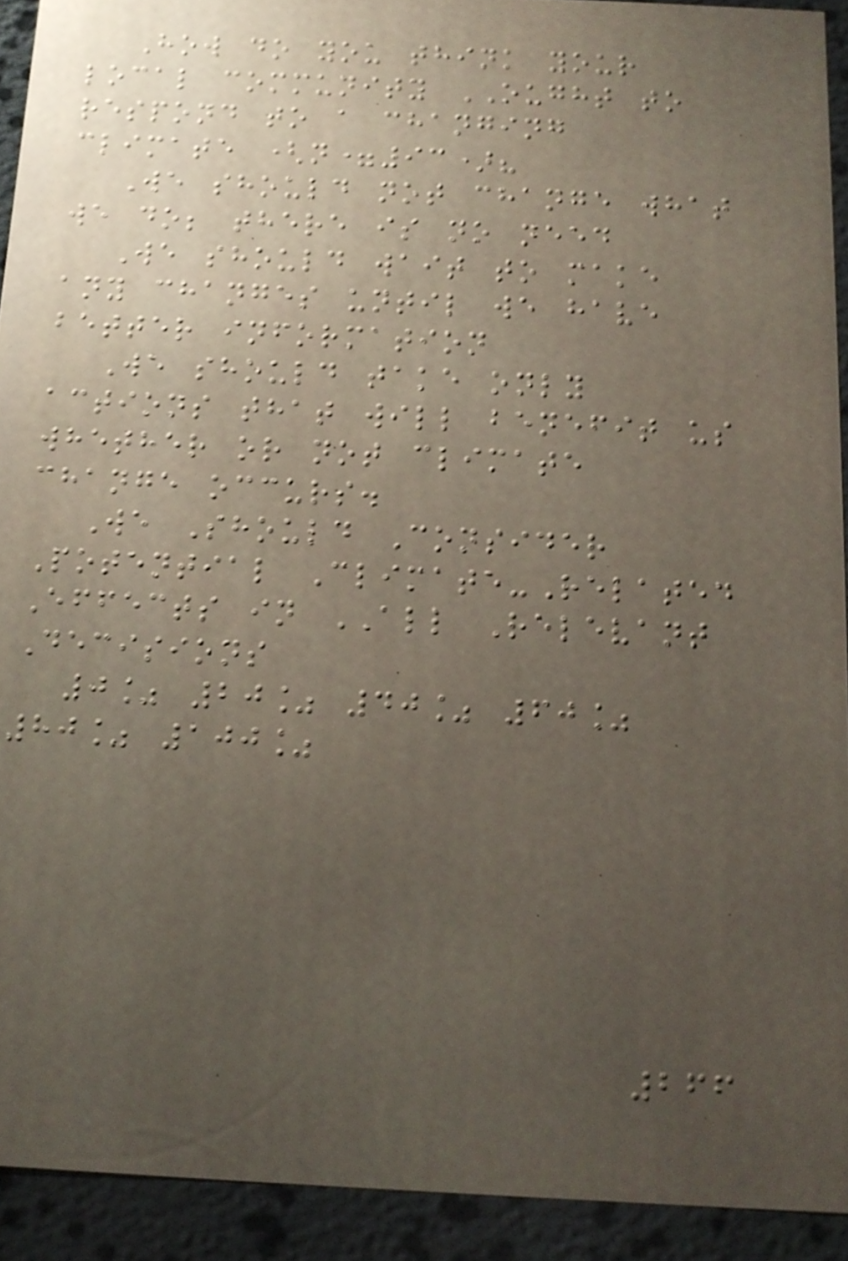How do you think your
local community OUGHT to
respond to a changing
climate (n=93)?
We should not change what
we do; there is no need
We should wait to make
any changes until we have
better information
We should take only
actions that will benefit us
whether or not climate
change occurs.
We Should Consider
Potential Climate-Related
Effects in ALL Relevant
Decisions
0% 20% 40% 60%
80% 100%
266
